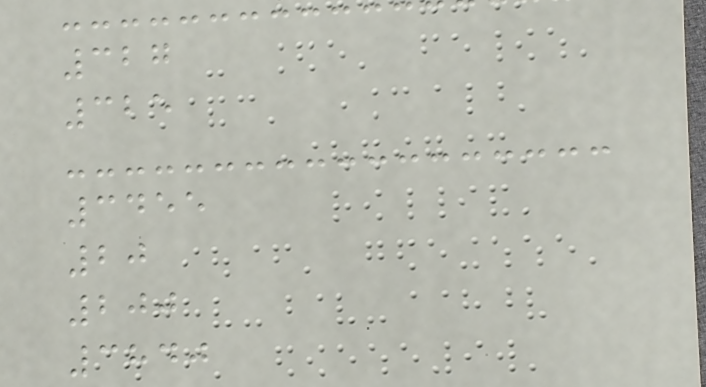327
325
3455
20
200
3840
